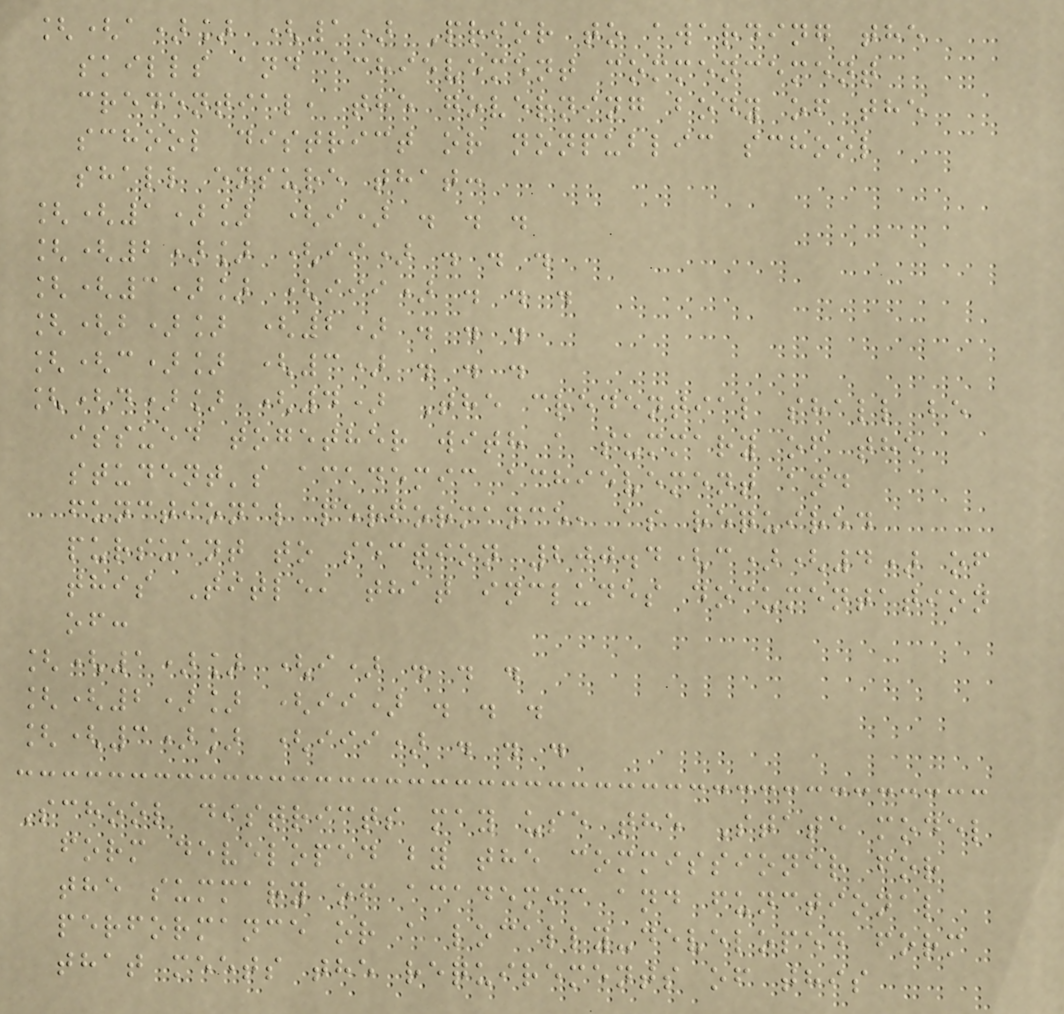[(a)] (1) Prior to awarding the
skills and achievement commencement
credential, the governing body of the
school district or nonpublic school
shall ensure that:
[(1)] (i) . . .
[(2)] (ii) . . .
[(3)] (iii) . . .
[(b)] (2) . . .
[(c)] (3) . . .
[(d)] (4) The credential shall be
issued together with a summary of the
student's academic achievement and
functional performance, as required
pursuant to section 200.4(c)(4) of
this Title, that includes documentation
of:
[(1)] (i) . . .
[(2)] (ii) . . .
[(3)] (iii) . . .
School districts may use the State model
form developed by the commissioner for
the summary of academic and functional
performance or a locally-developed form
that meets the requirements of this
